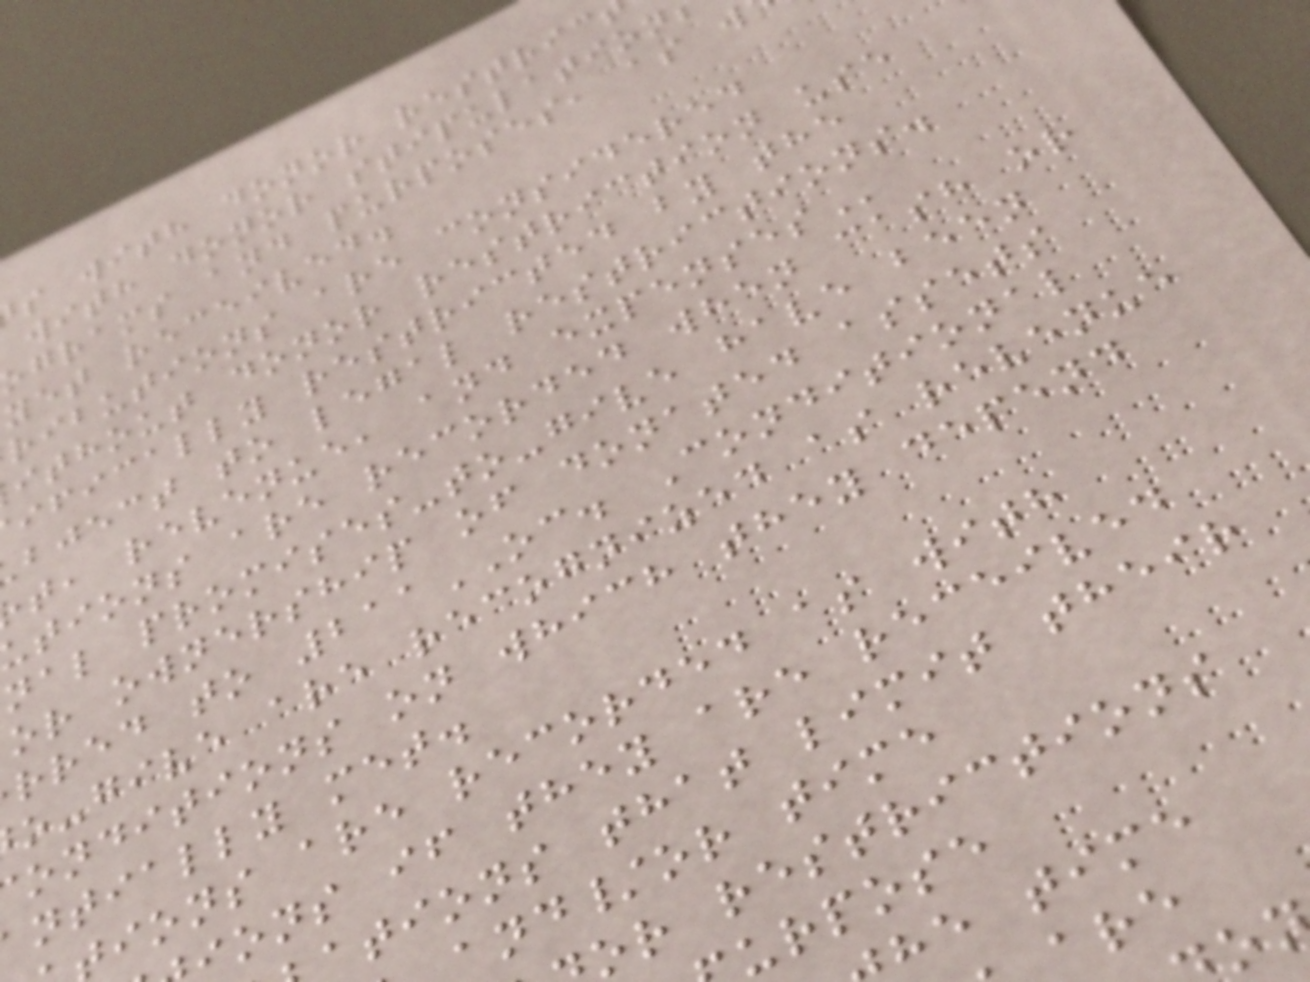s with donor restric
with donor stipulation
ograms and purposes, as w
yet received.
ributions are considered
ithout donor restriction use
ifically restricted by the
bject to legal restrictions.
t, revenue, and
utions are recorded when cash or
nal promises-to-give have been
or ownership of donated assets
rred to 211OC. Conditional
o-give are recognized as revenue
onditions on which they depend
ntially met.
ions are recorded as with
ions if they are received
ations that limit their
and/or time
or restrictions
